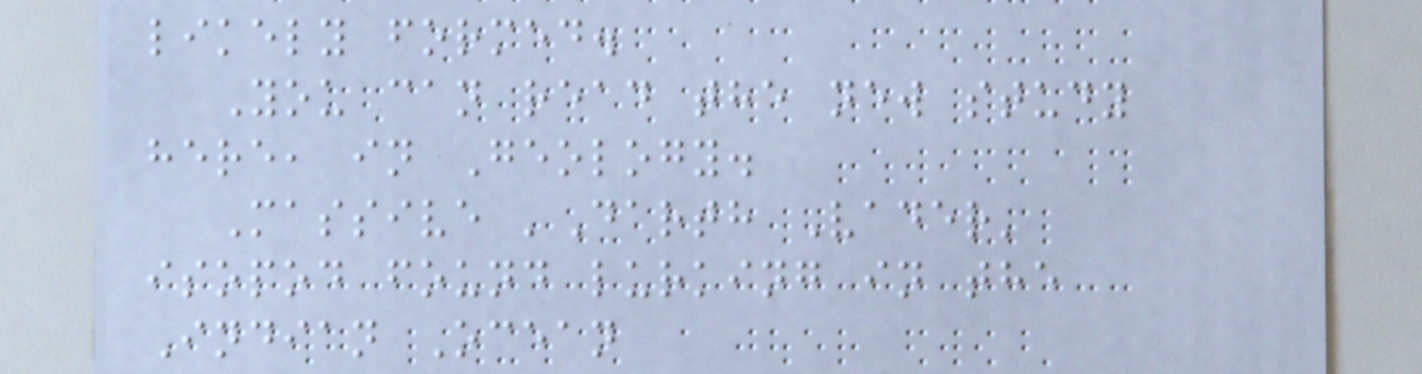likely formed.
You can read the new study
here, in Geology.
Massive 'Darth Vader'
isopod found lurking in the
Indian Ocean
